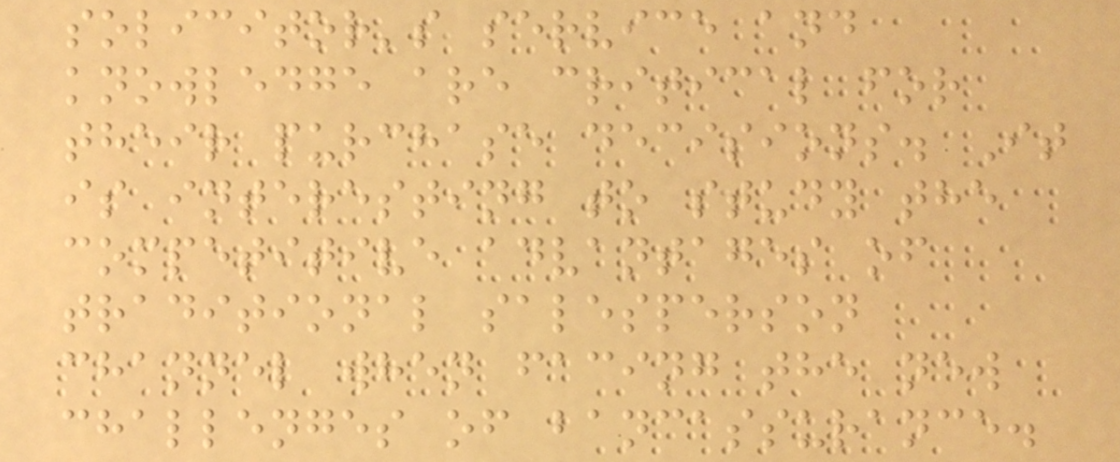solicitor's service and
knowledge are critical for
their purchase decisions. It
is interesting to study the
competitive advantages of
traditional salesperson
channel when facing the new
challenges of bancassurance.
